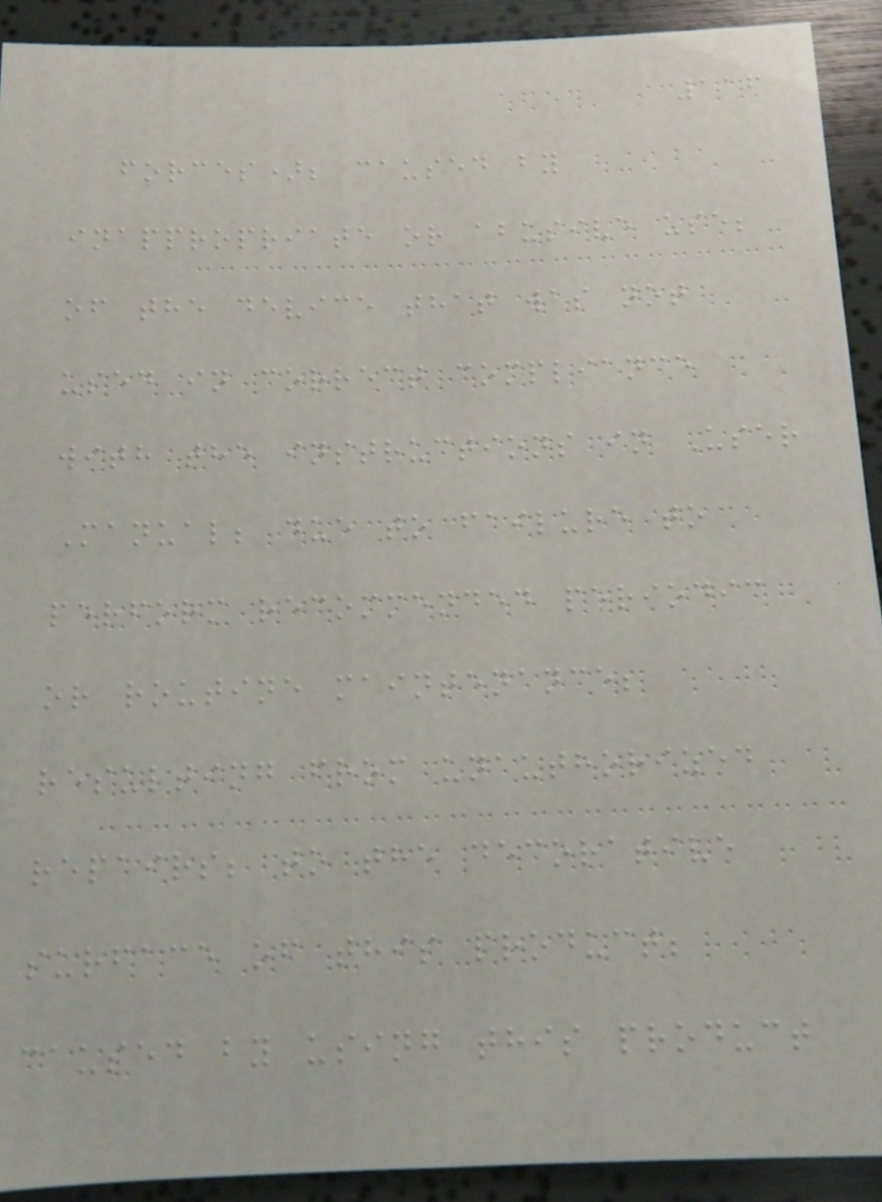116
forces); caused by
inappropriate or abusive use;
of the device that was not
used in correct compliance
with the instructions in User
Manual; due to failure to
perform recommended periodic
or routine maintenance;
resulting from unauthorized
repairs; to the decorative
surface of this product;
caused by using this product
